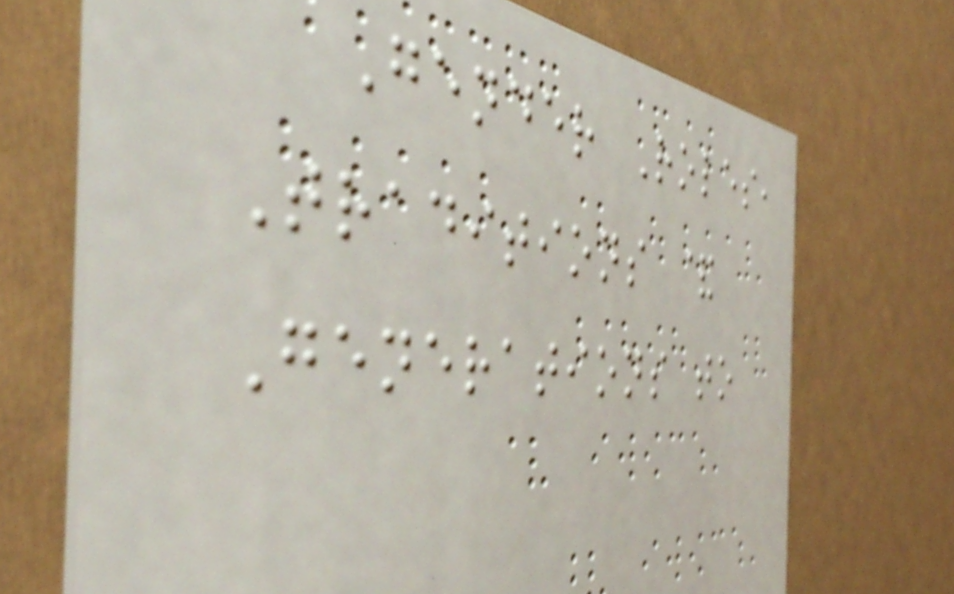Gender Roles,
Traditions &
Generations to
